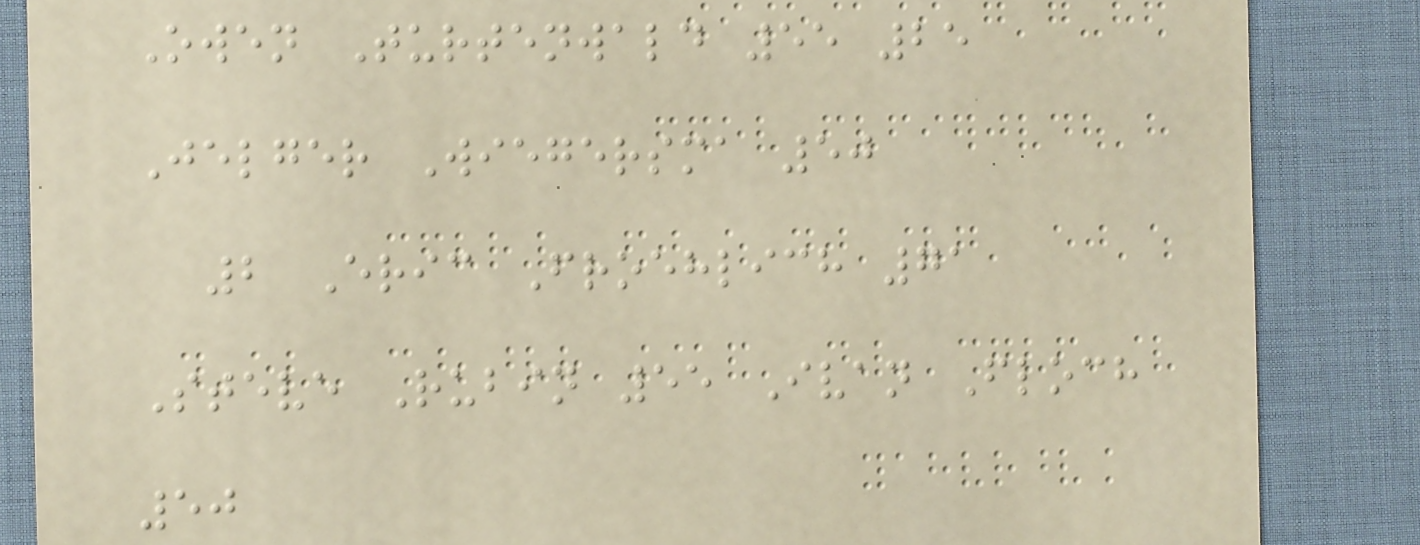Owen Turtenwald 55 25
Jelger Wiegersma 50
2 Eric Froehlich 71
Steve Rubin 55 Ivan Floch
50
